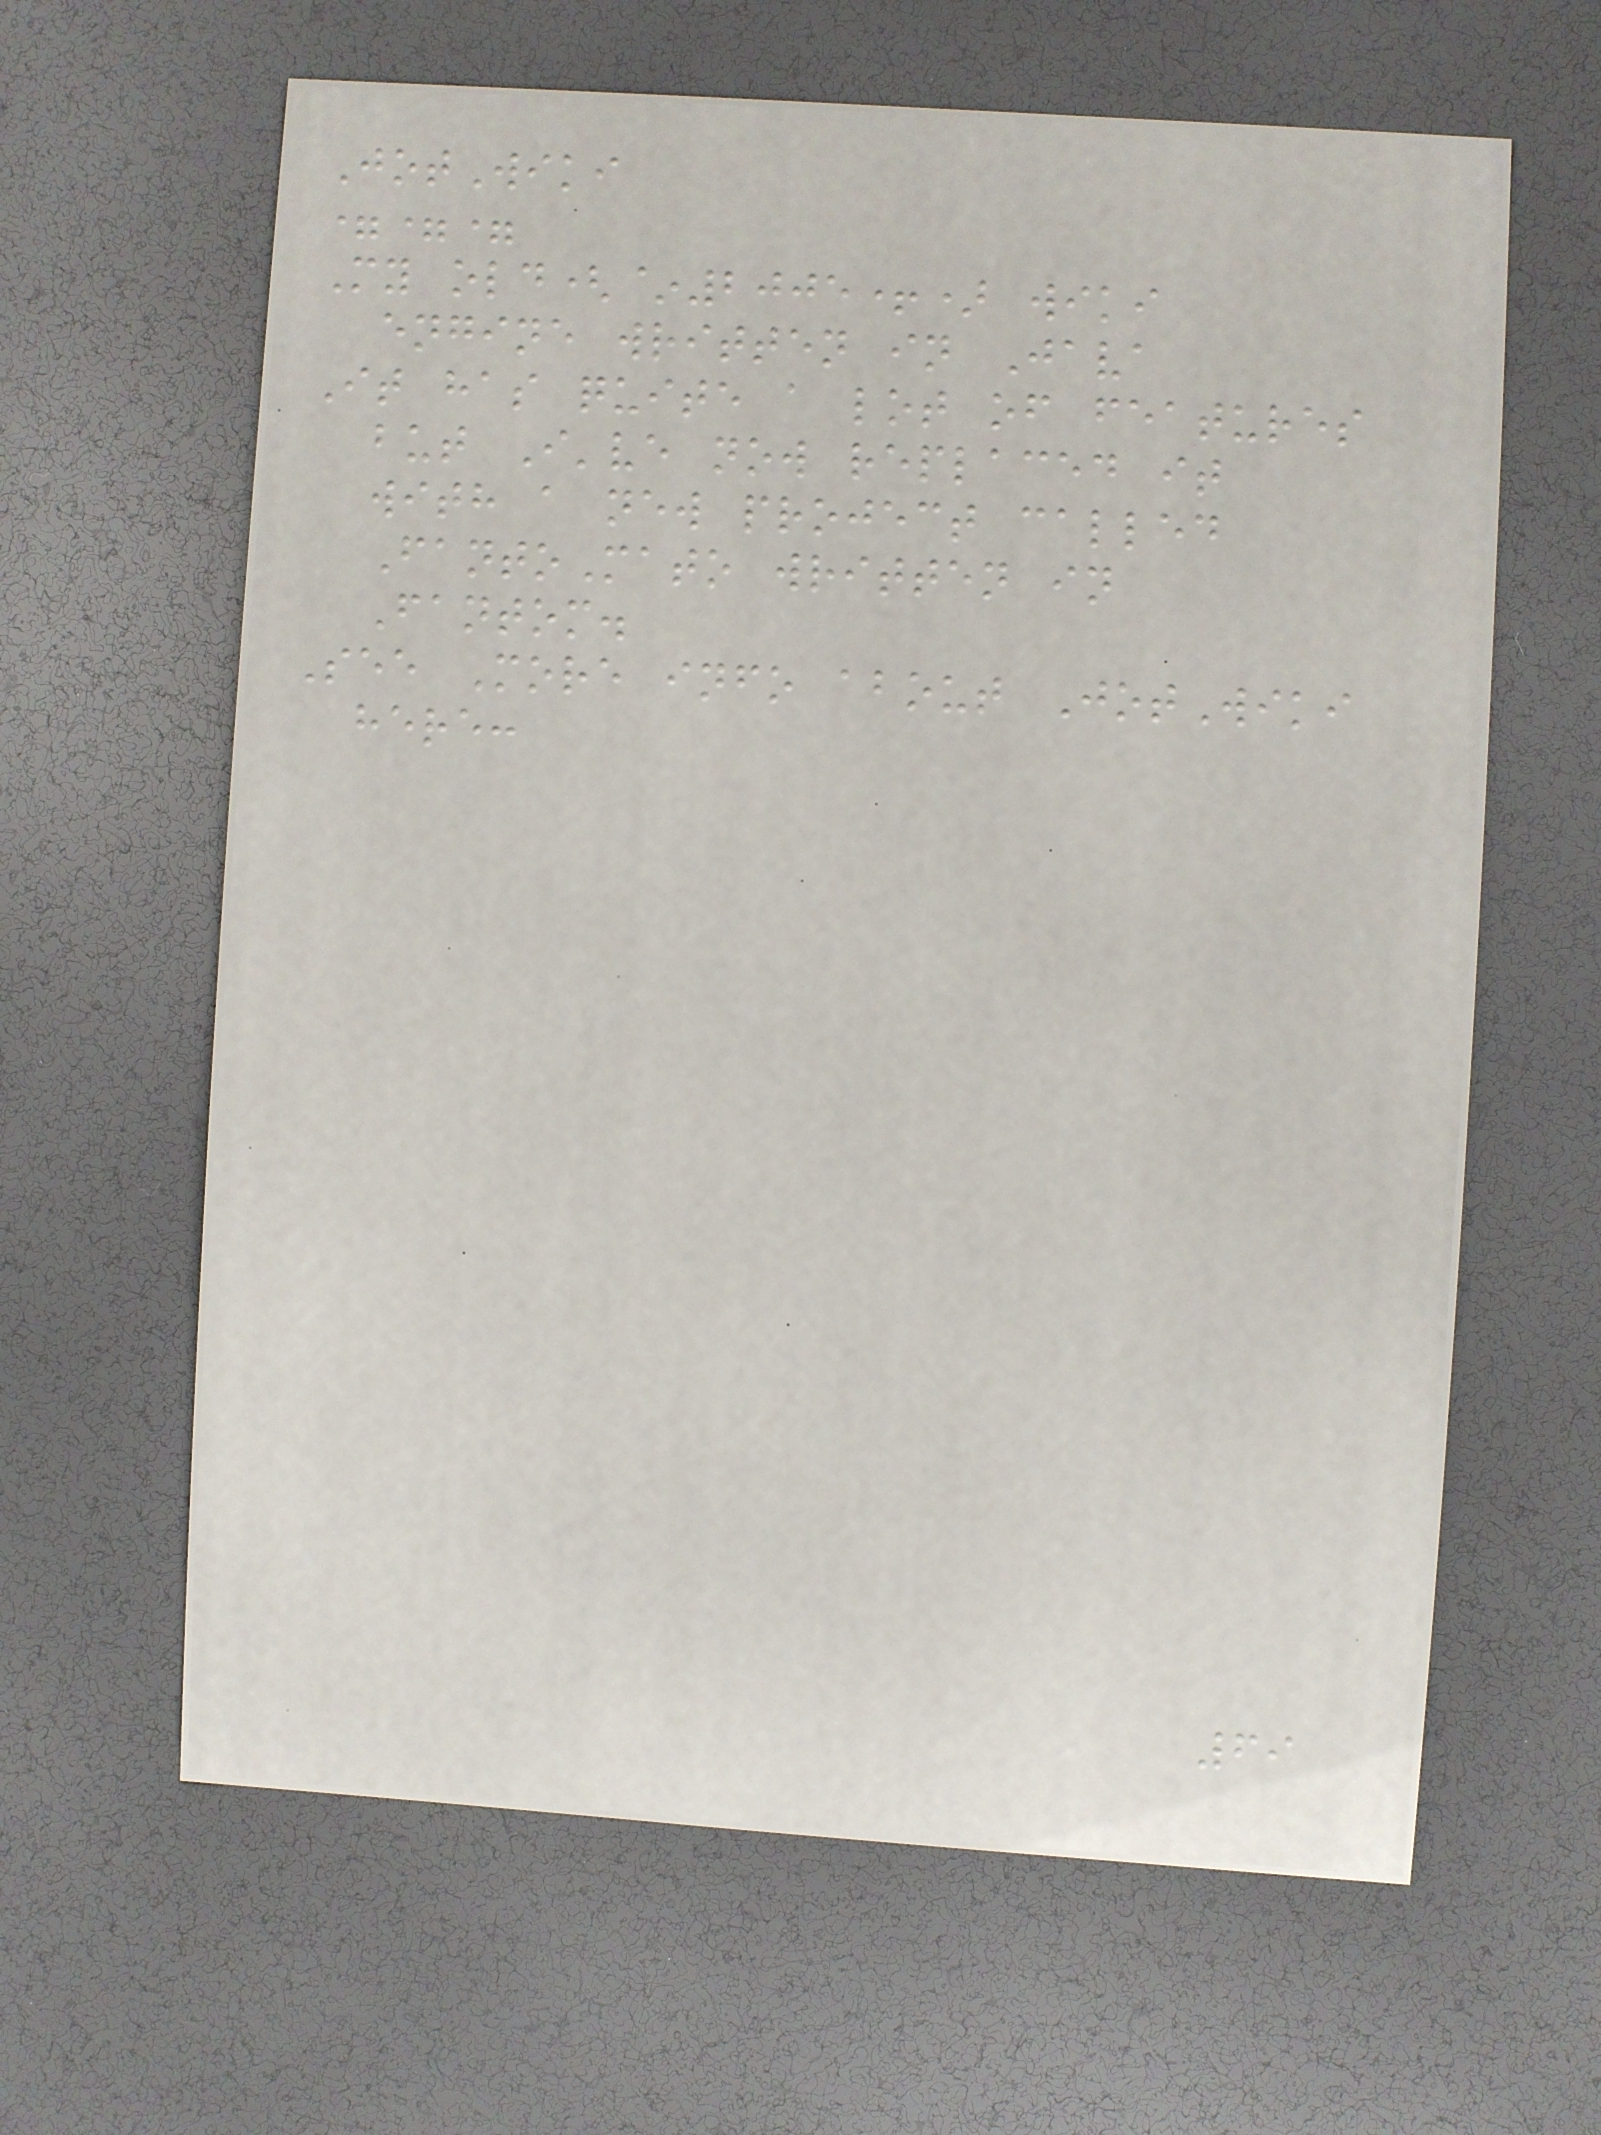JotWiki
===
My old(~2005+) wiki
engine written in Java
It has quite a lot of features
but I've now replaced it
with a new project called
FantoMato written in
Fantom.
See More info about JotWiki
here:
69
